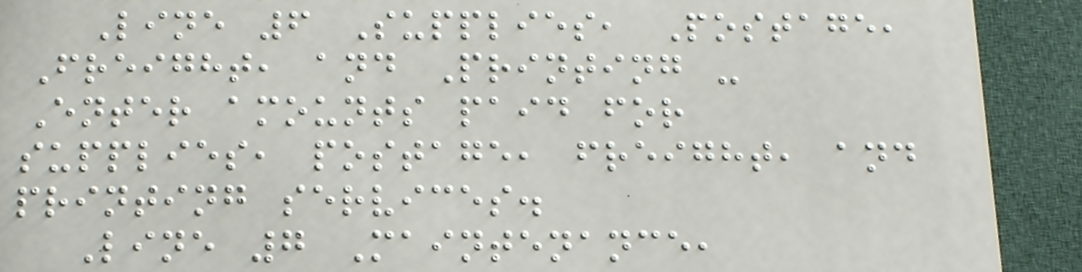Line 6 Supplies, Postage,
Freight, and Printing -
Enter amounts paid for
supplies, postage, freight, and
printing services.
Line 7 Maintenance,
